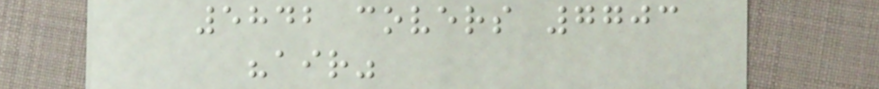5842 covers 7703
"air"
